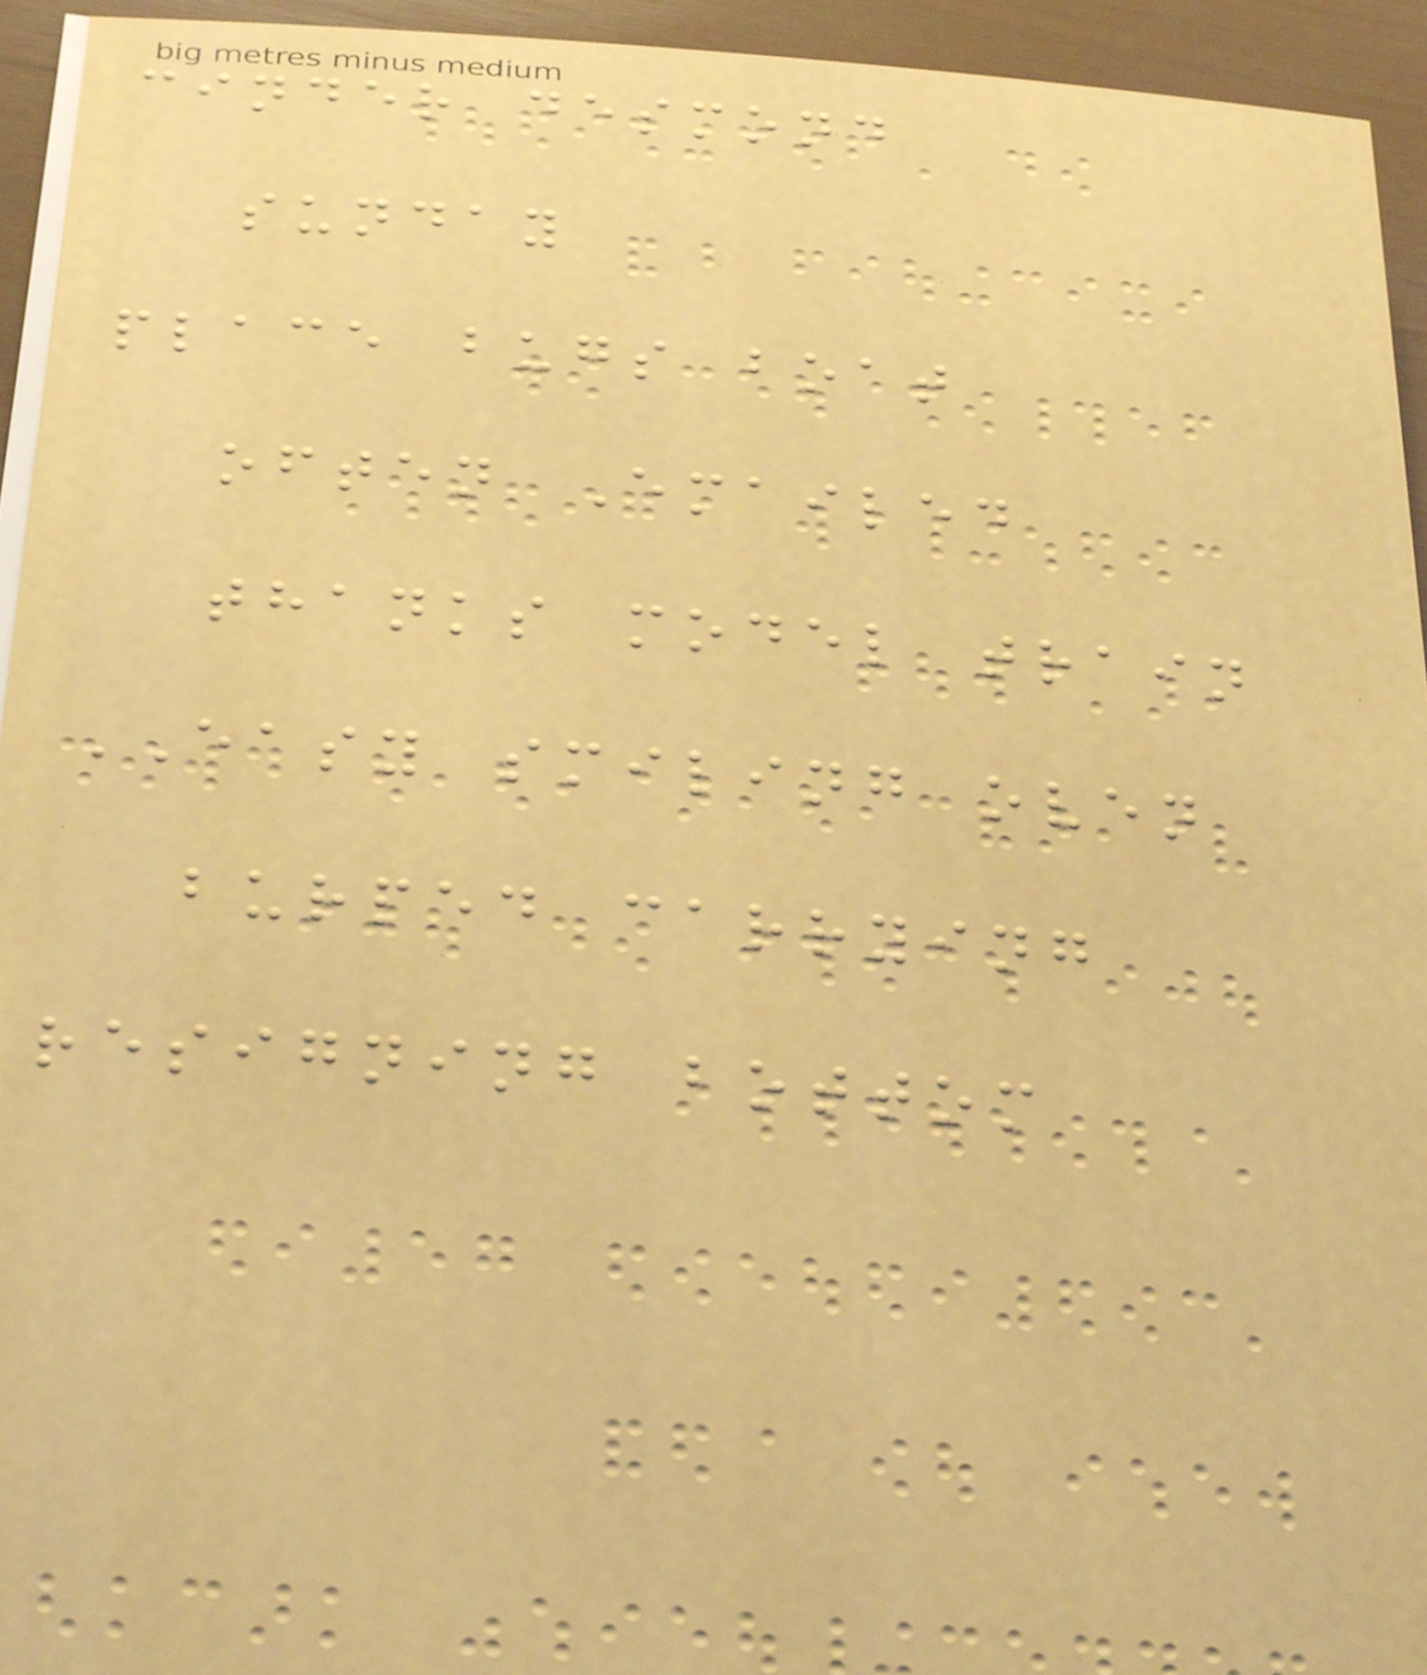cinder desmond
sunday
place bugs boat
often Emailed
thanks model train
EASY smiling oven
burped carrying
resigning bottom
